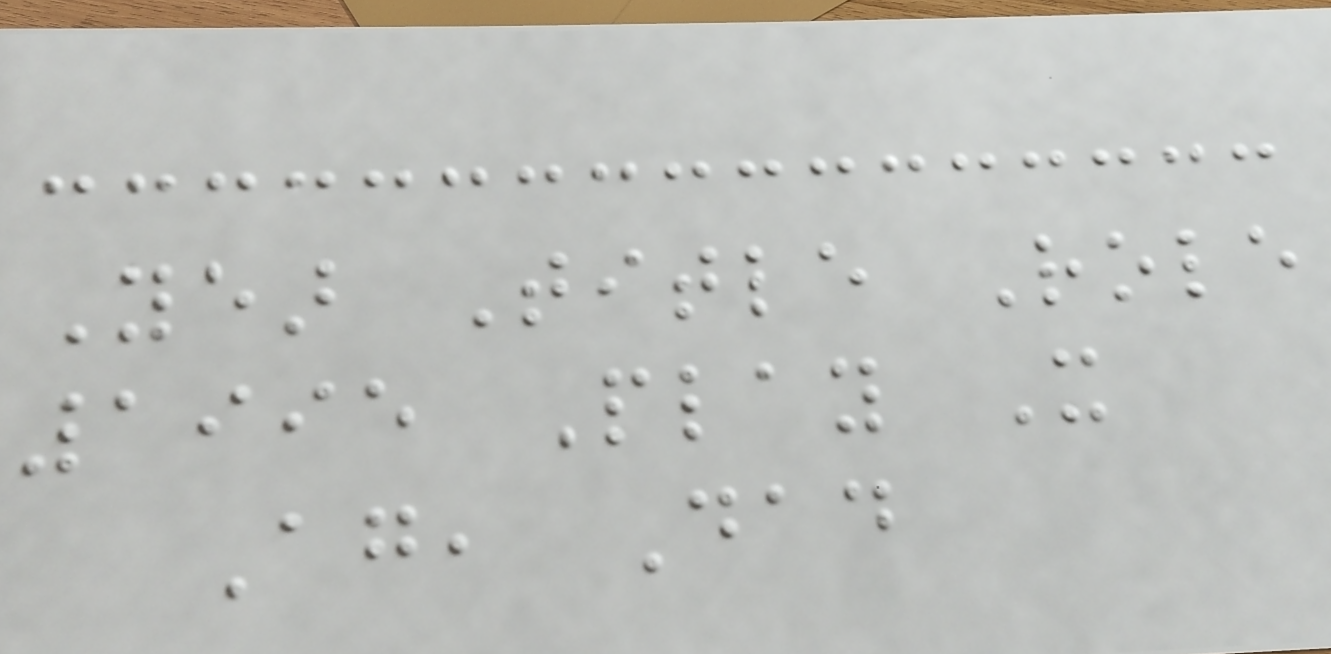Year Title Role
1995 Play It
Again, Dad
